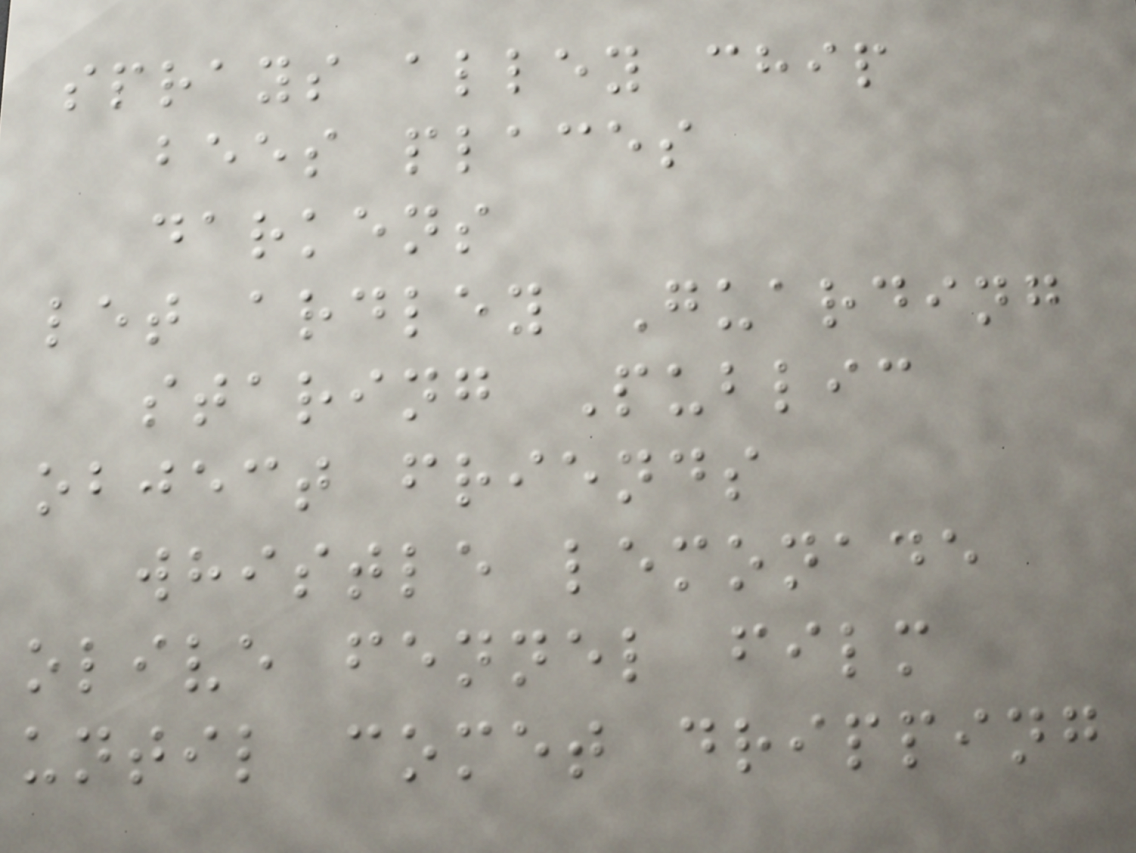sprays alley chip
bees places
darkens
let ardley Guarding
staring Public
object friends
whistle lemonade
olive fennel film
until comet dripping
